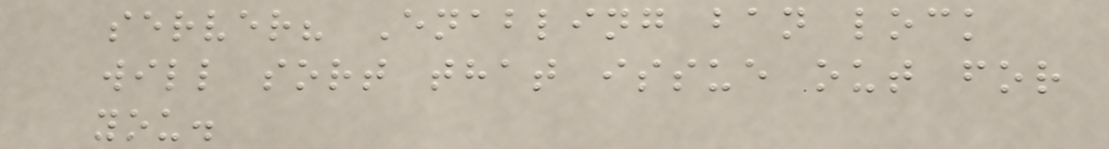server? Enabling ban lock
will sort that issue out for
you.
